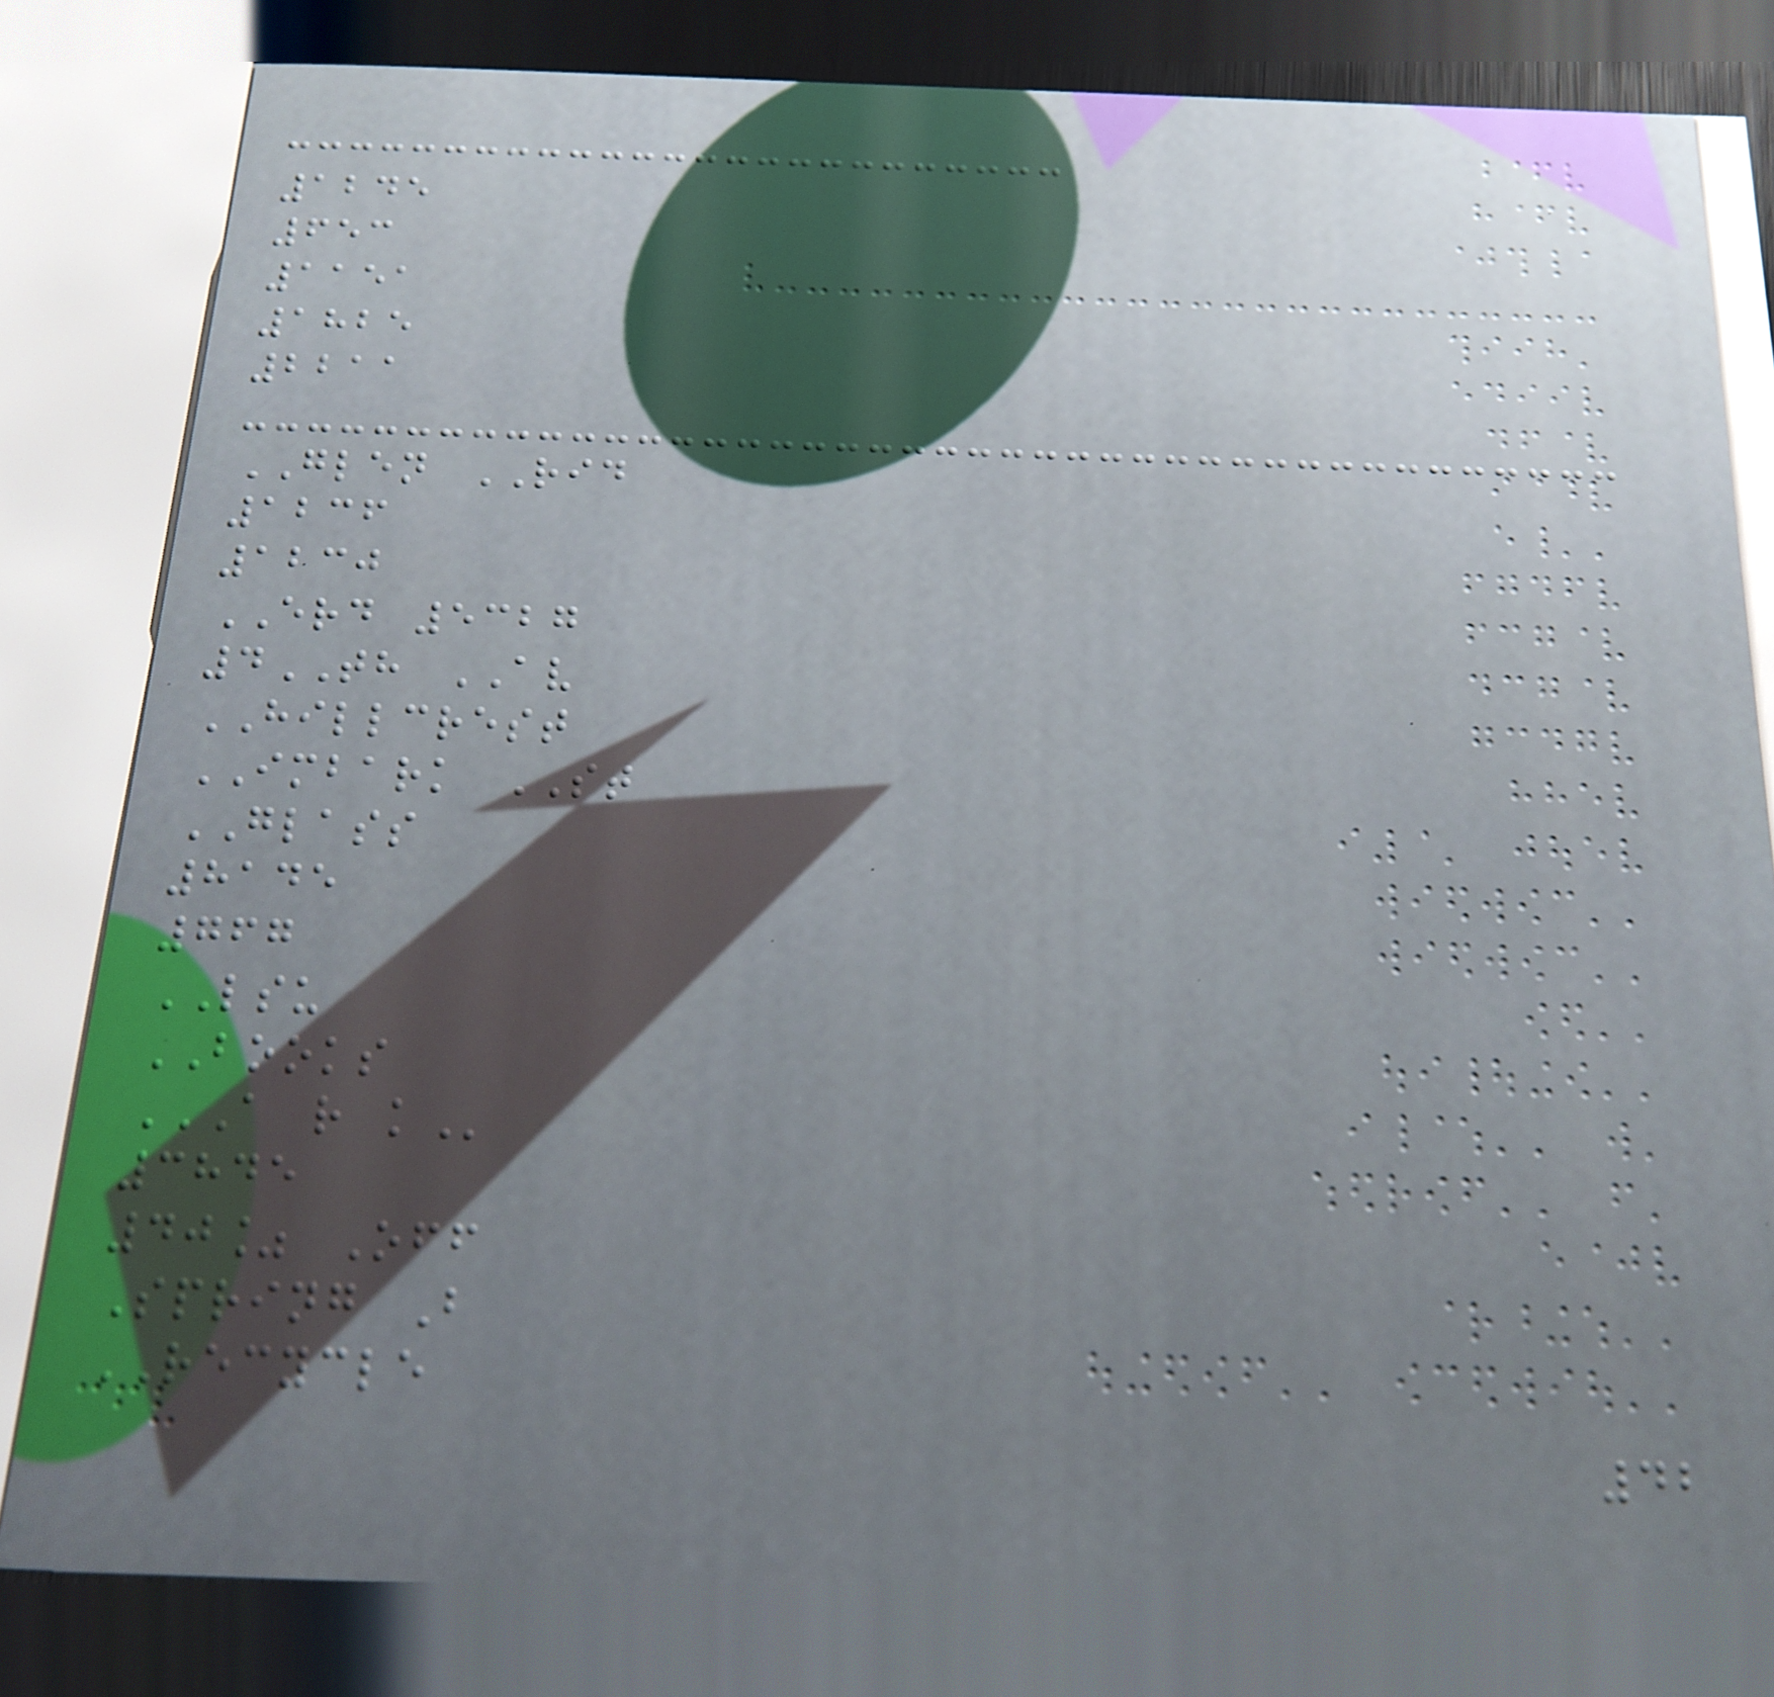1245
653
1151
1825
2211
GLEN RID
1236
1230
ERD 5327
4TH AV
HILLCREST
IMBARK ST
GLASS
8145
767
LSU
BOOKS
A R K
3845
40% Off
Spring B
RECYCLE
42
